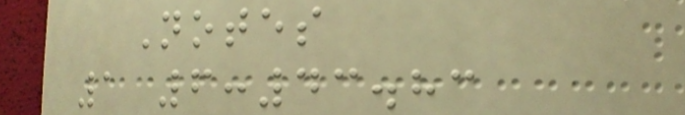Notes
1 6:43.83
